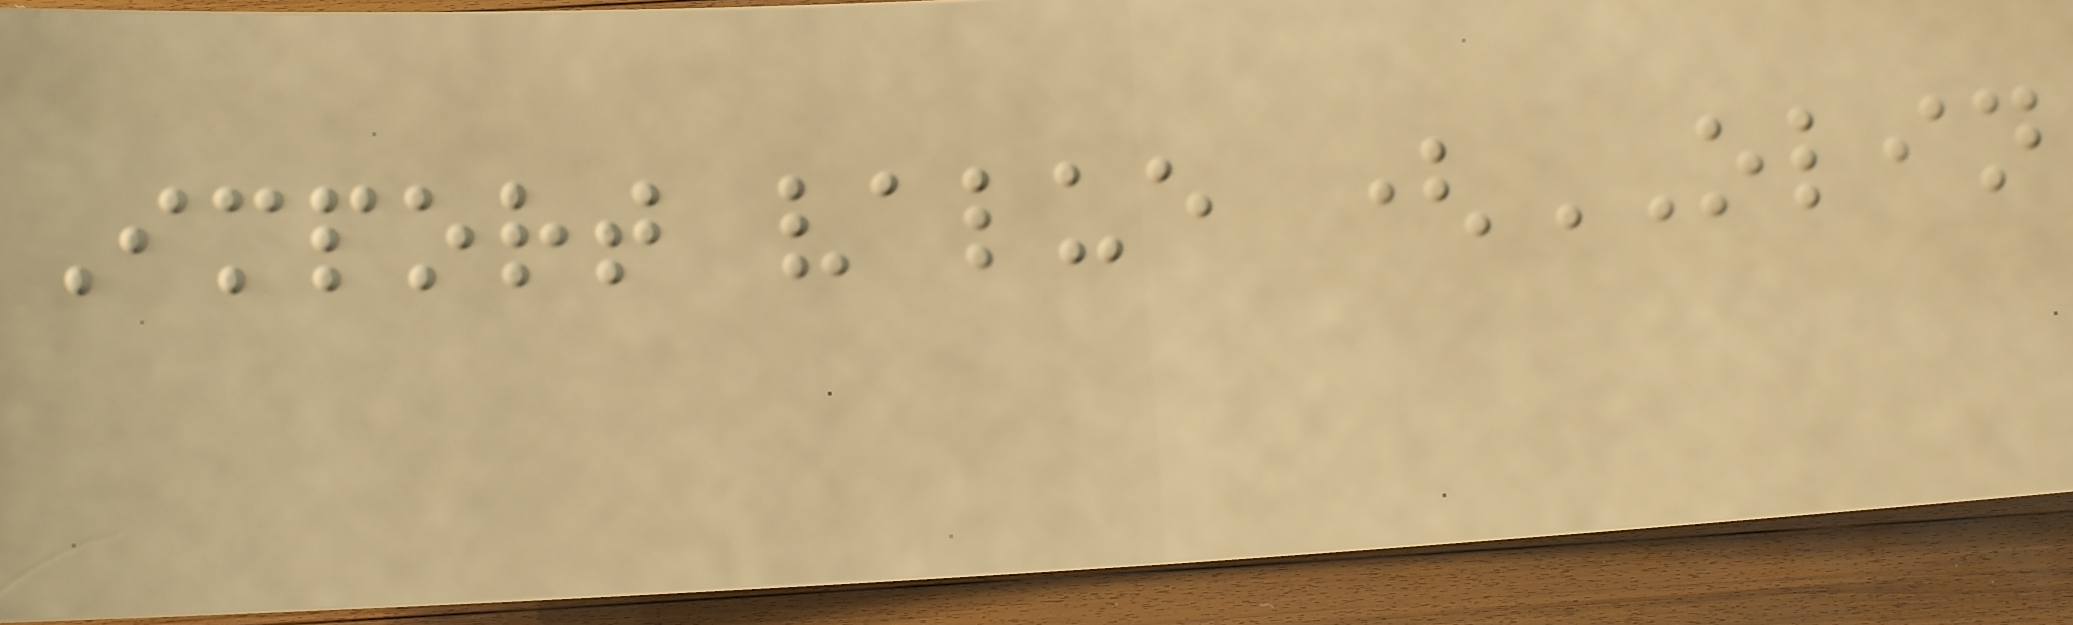Import value (OLIN
